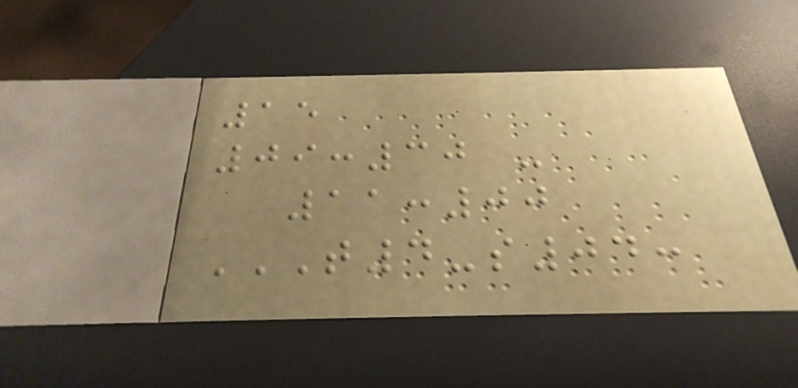15
09:30 -
11:00
T4-S04:
